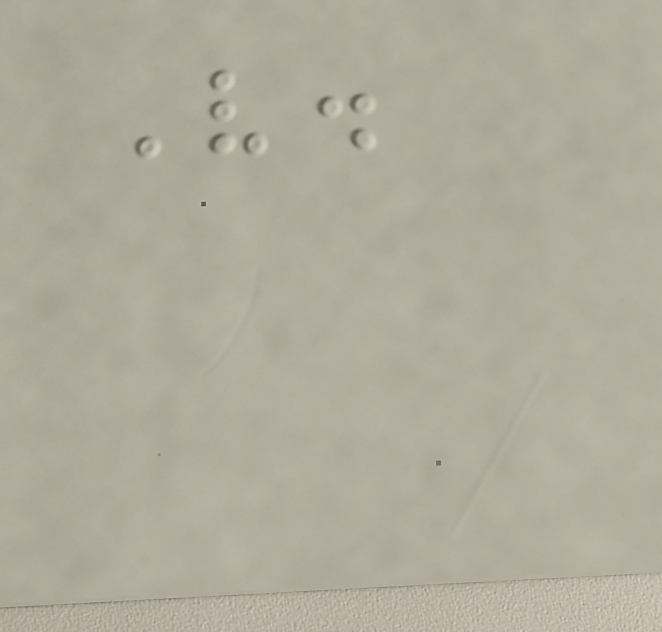V.
